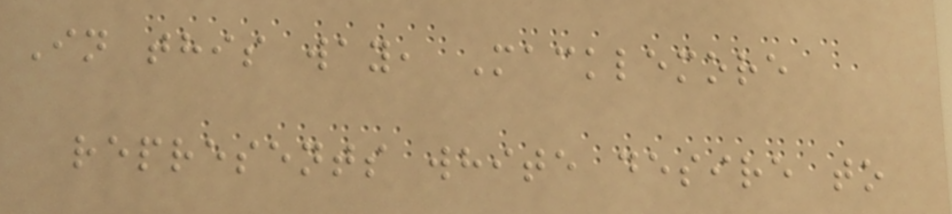In this way, Macklemore
represents white desire to
